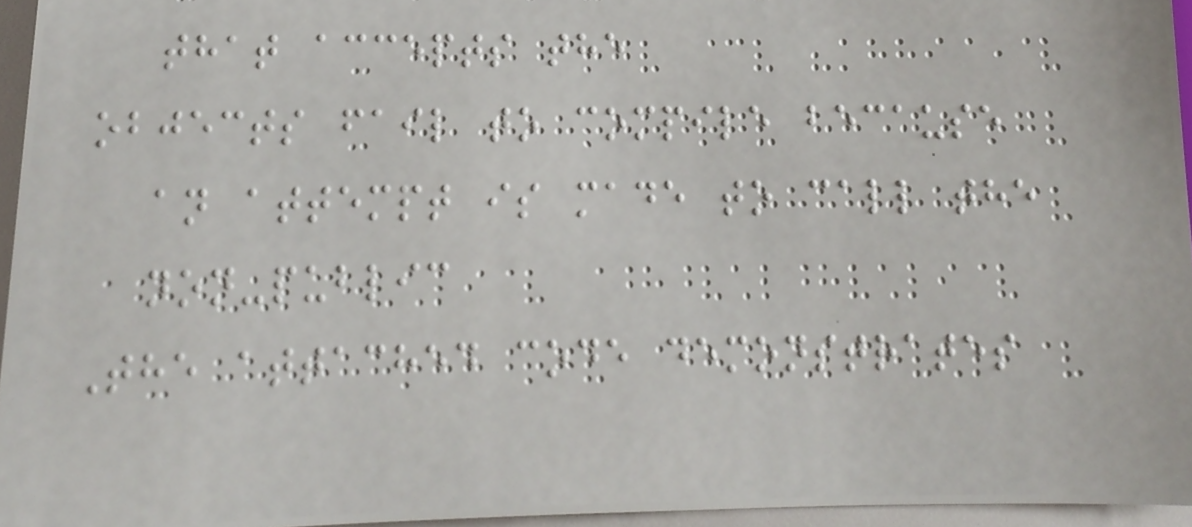that accepts the
objects fail to compile because
an attempt is made to call the
non-public
The attached code demonstrates
